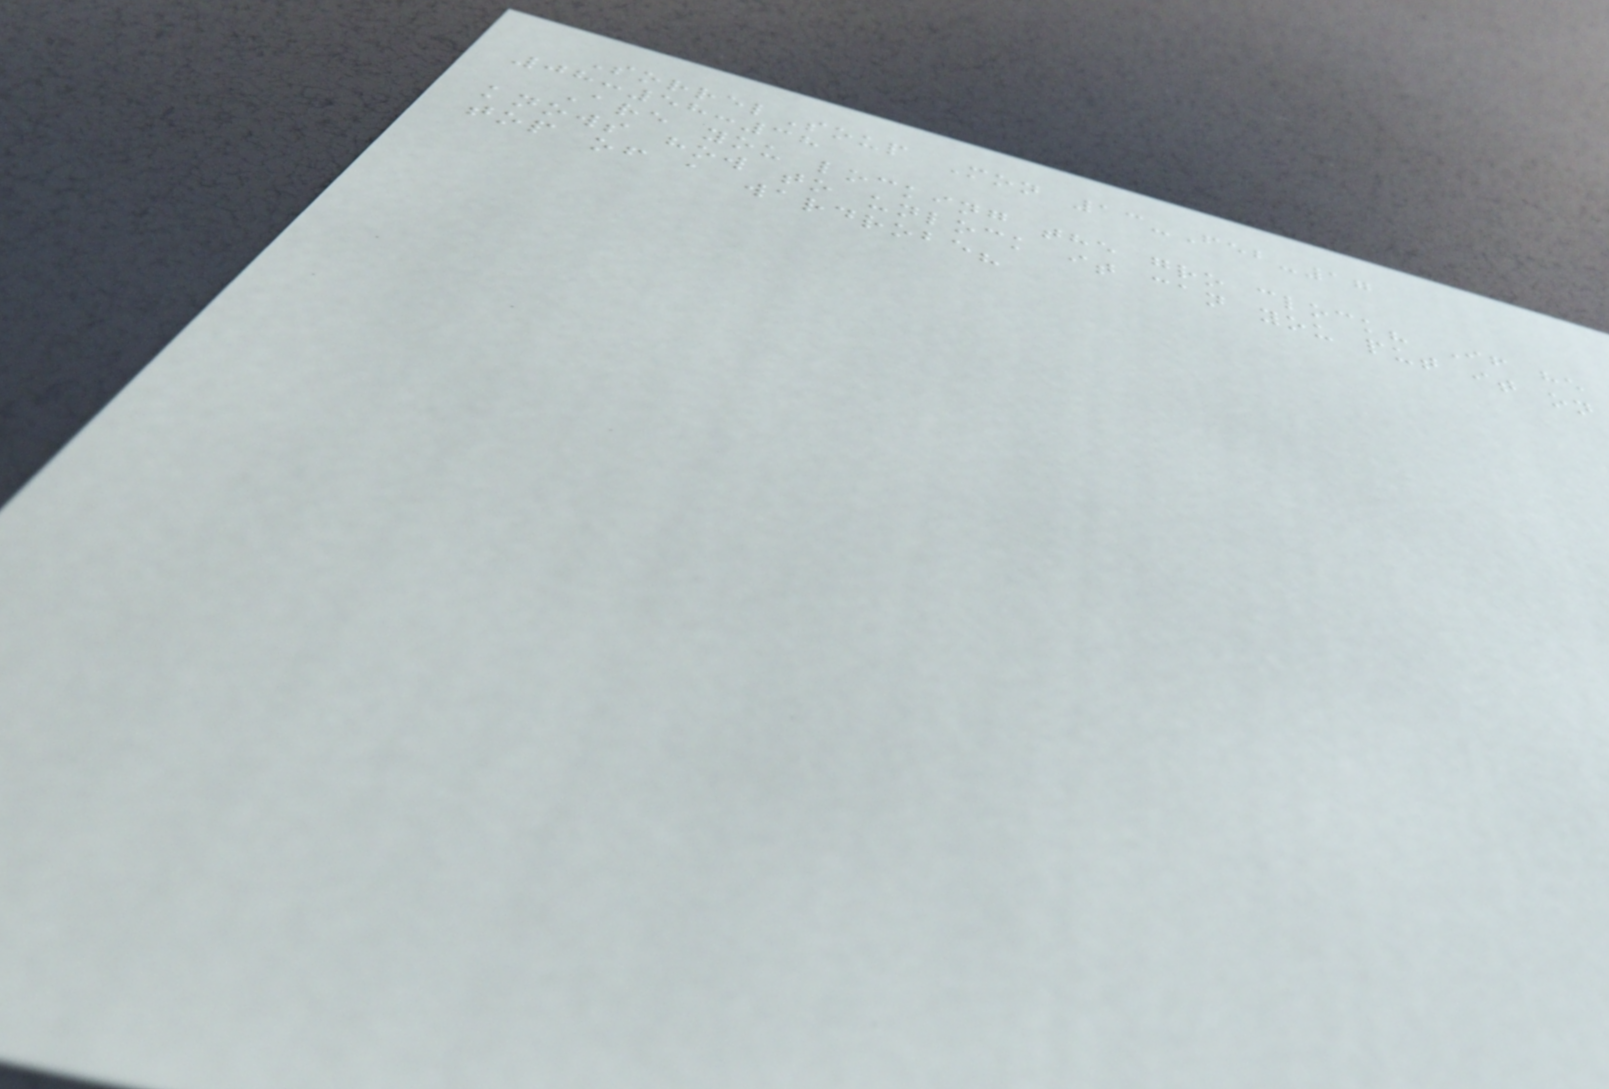SorrelSoup Mon 13-Feb-17
08:58:38
Are you locking the gro clock? If he
knows how to unlock it can you put it on
top of a wardrobe?
